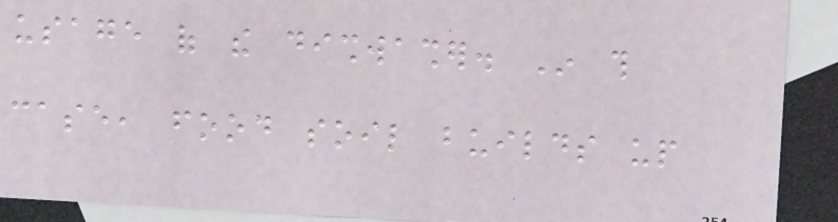usage of the dishwasher. In this
case, food soil builds up
